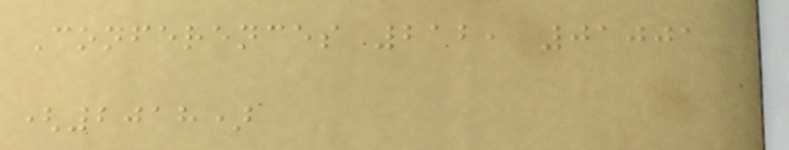Conferences 212, 01001
(2018)
